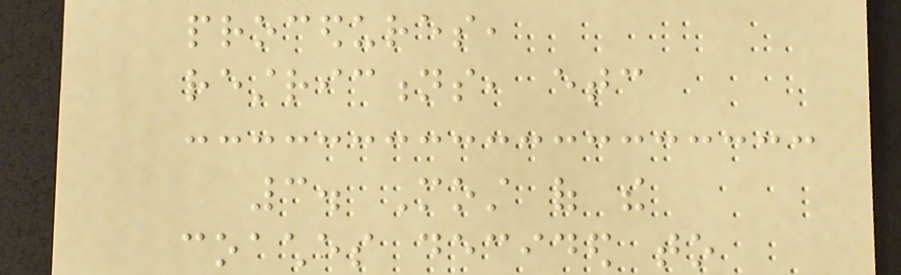procedures,
restrictions, etc
3. Most of the
coaches decided to
